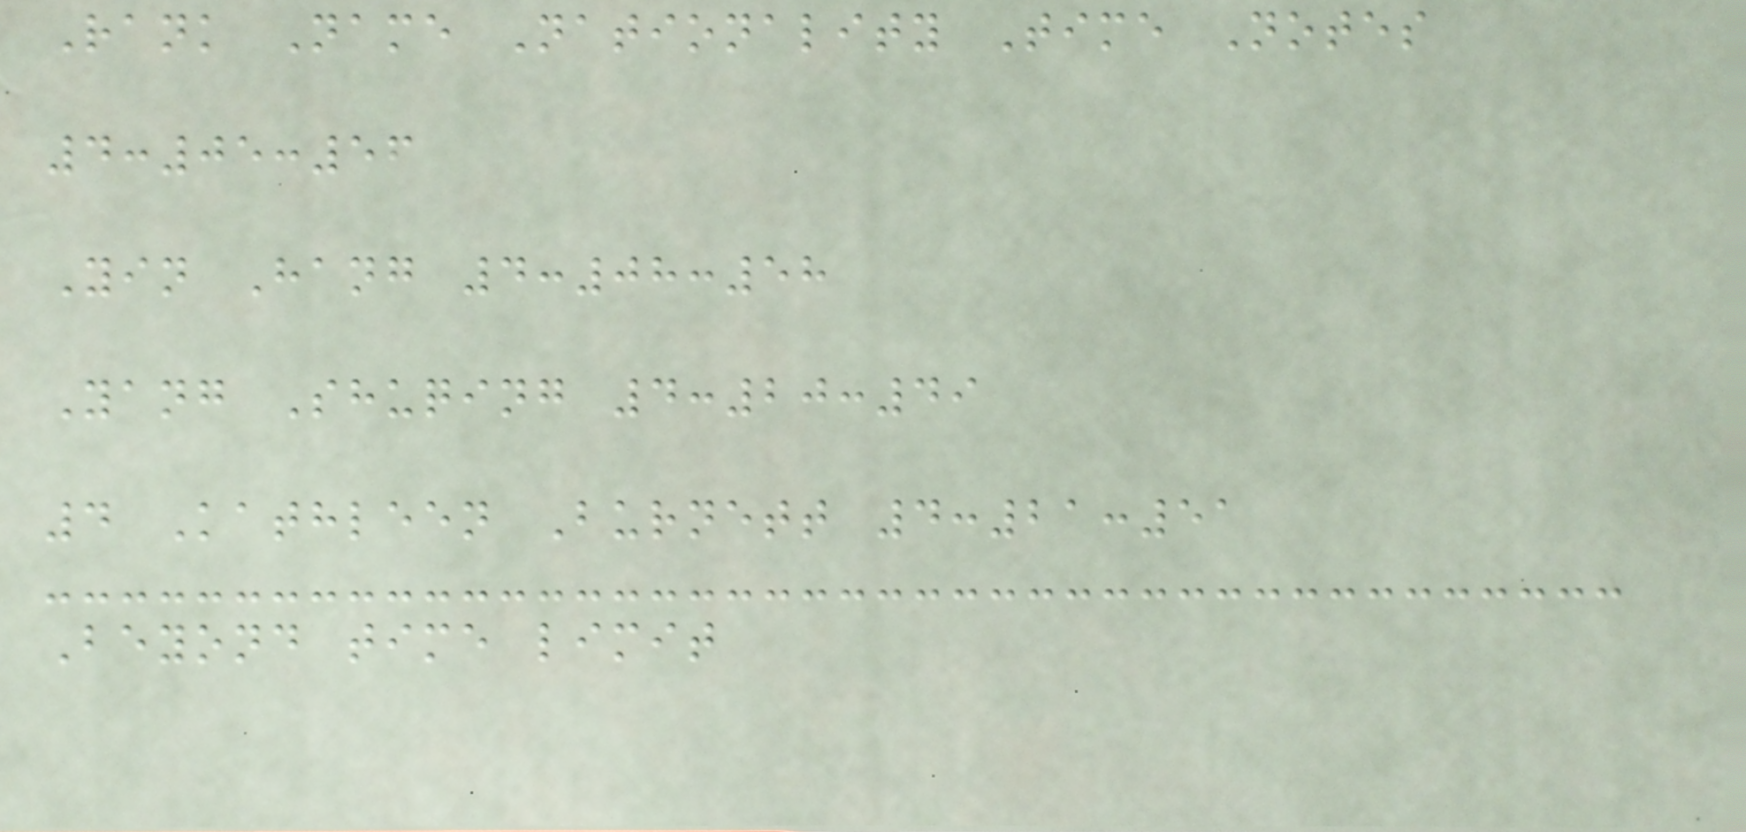Rank Name Nationality Time Notes
4:05:56
Yin Hang 4:08:58
Yang Shuqing 4:20:49
4 Kathleen Burnett 4:21:51
Beyond time limit
